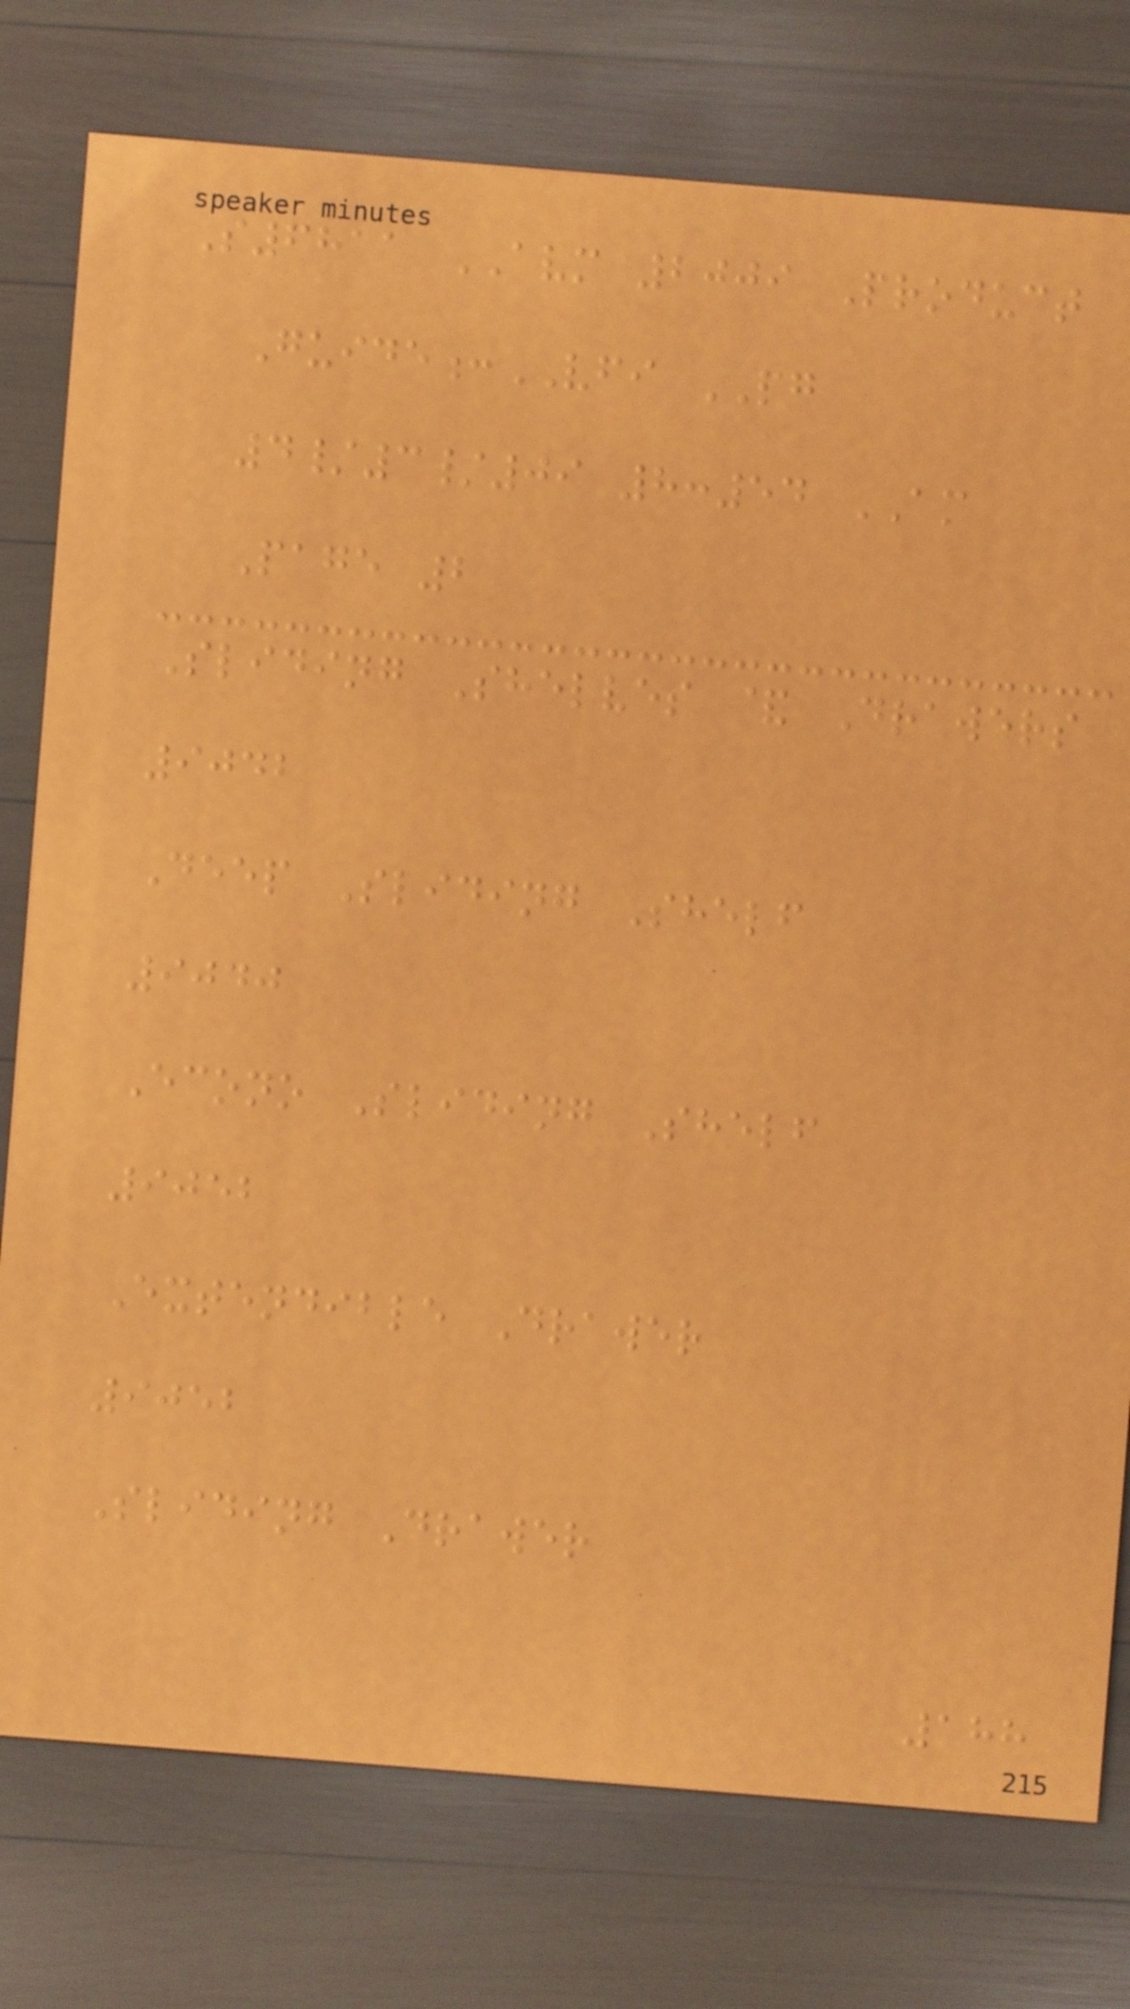S6811 AVM 2009 Product
Guide:VFI PG
4/3/09 8:54 AM
Page 2
Sliding Shelves & Drawers
9042
Deep Sliding Shelf
9040
Econo Sliding Shelf
9052
Extendible Drawer
9052
Sliding Drawer
188
